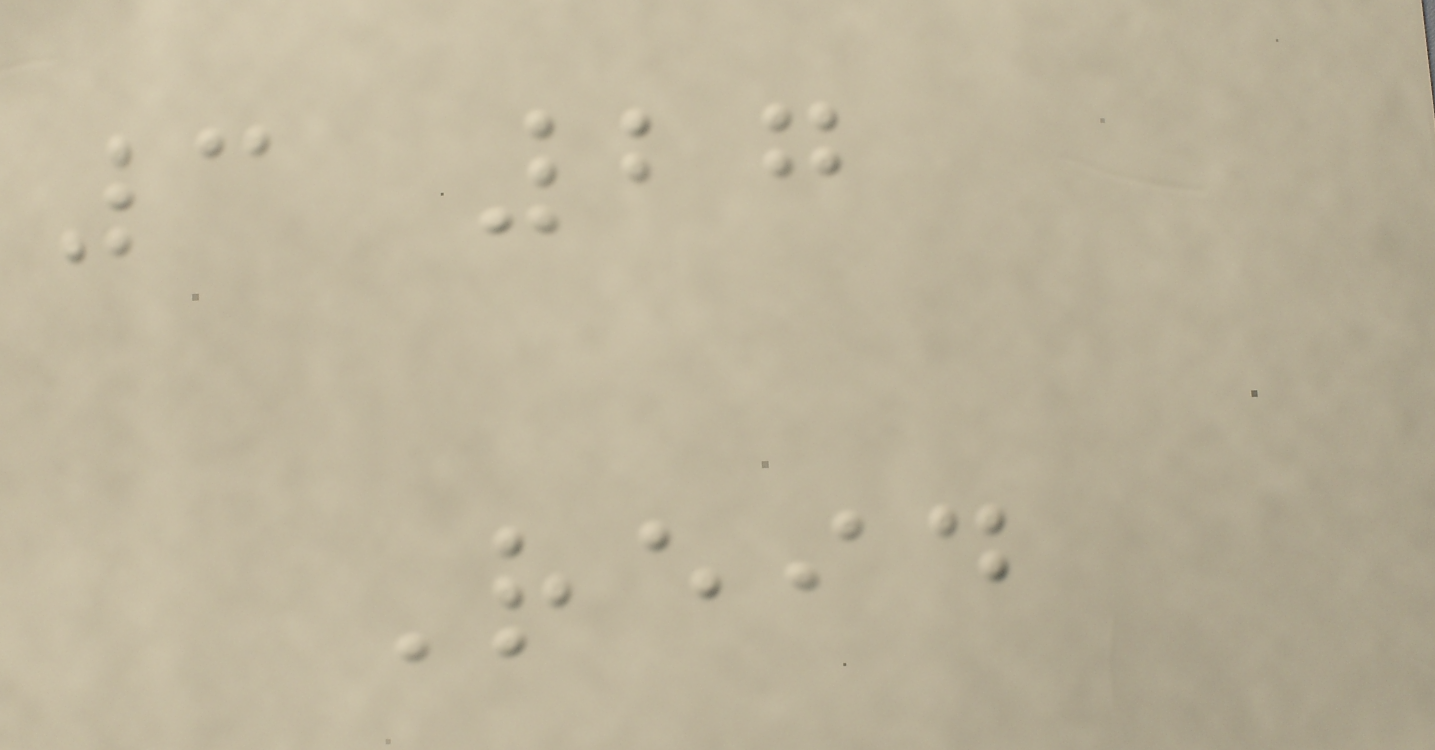3 27
Reid
